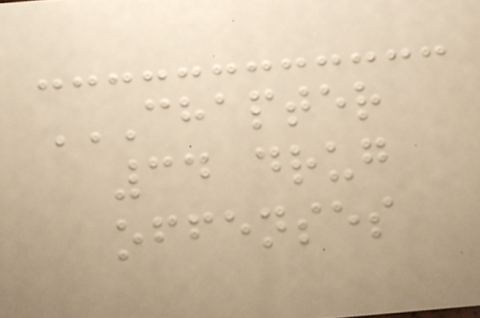CHAPTER
34 DRUG
OFFENSES
